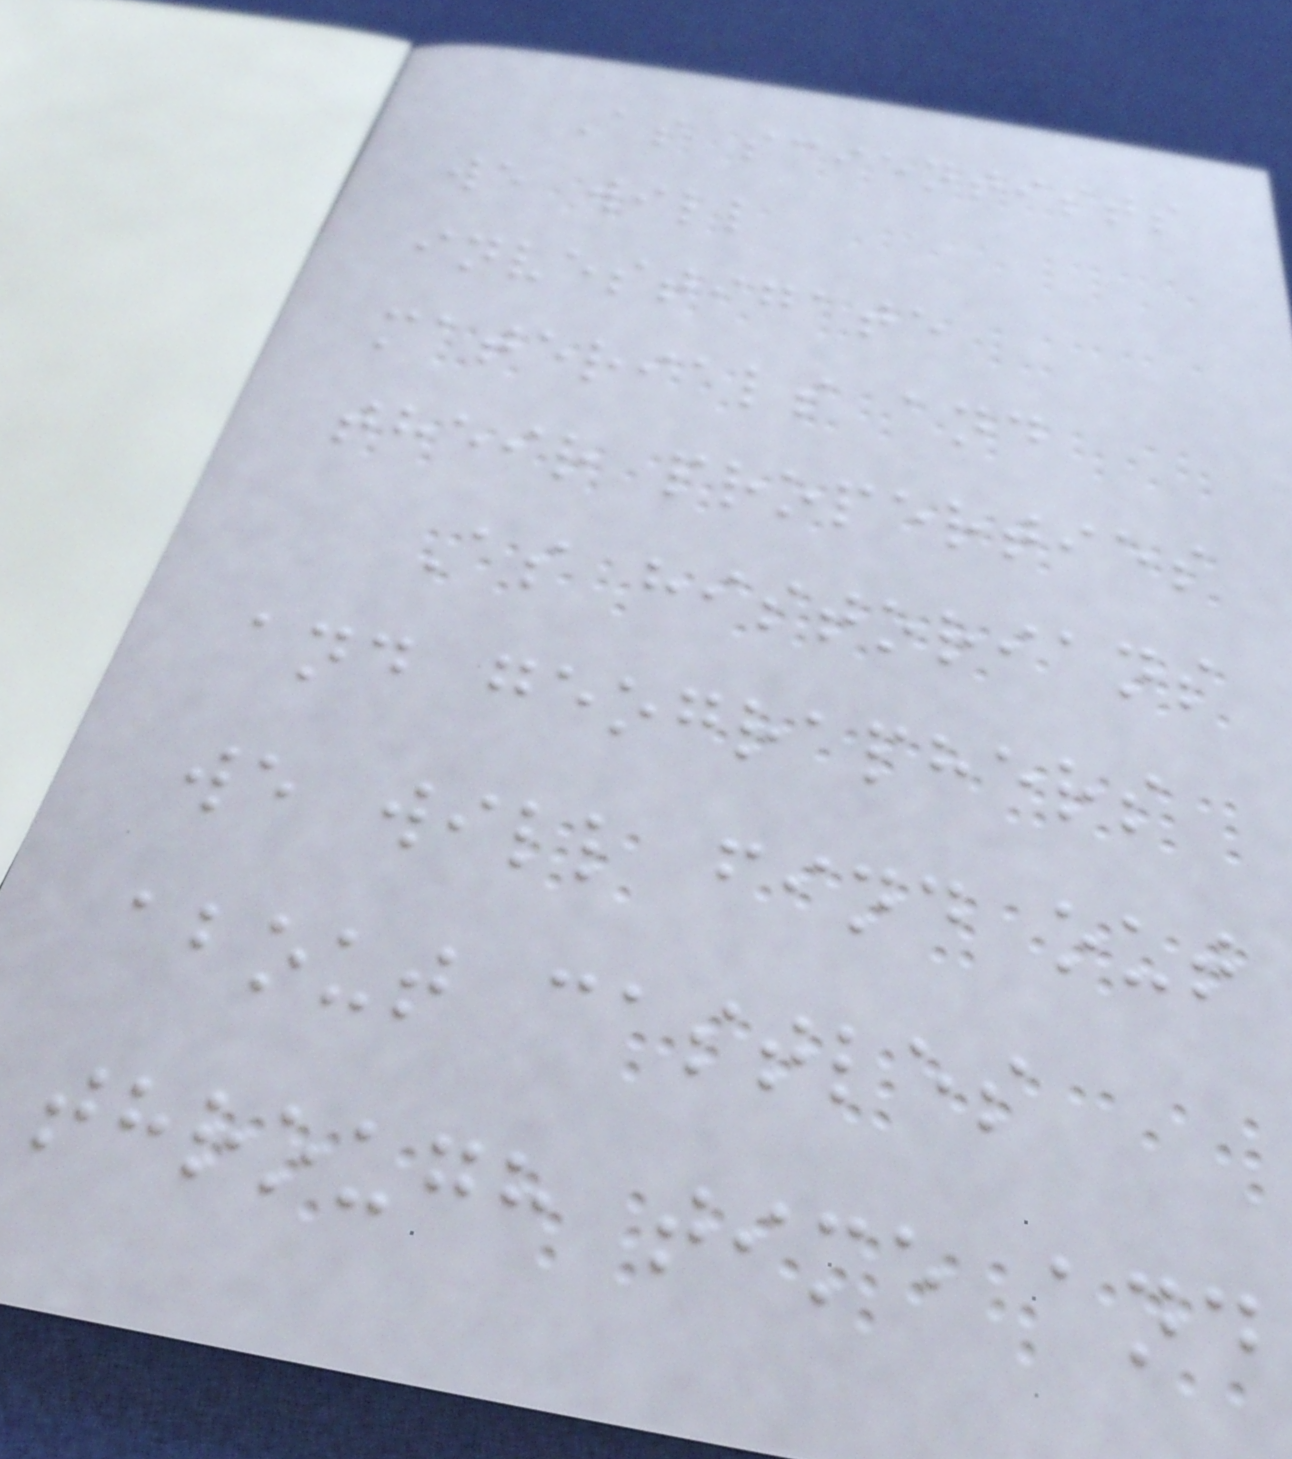As scientists
we will
investigate
materials and
their properties
As historians
and geographers
we will find out
about castles
through time and
